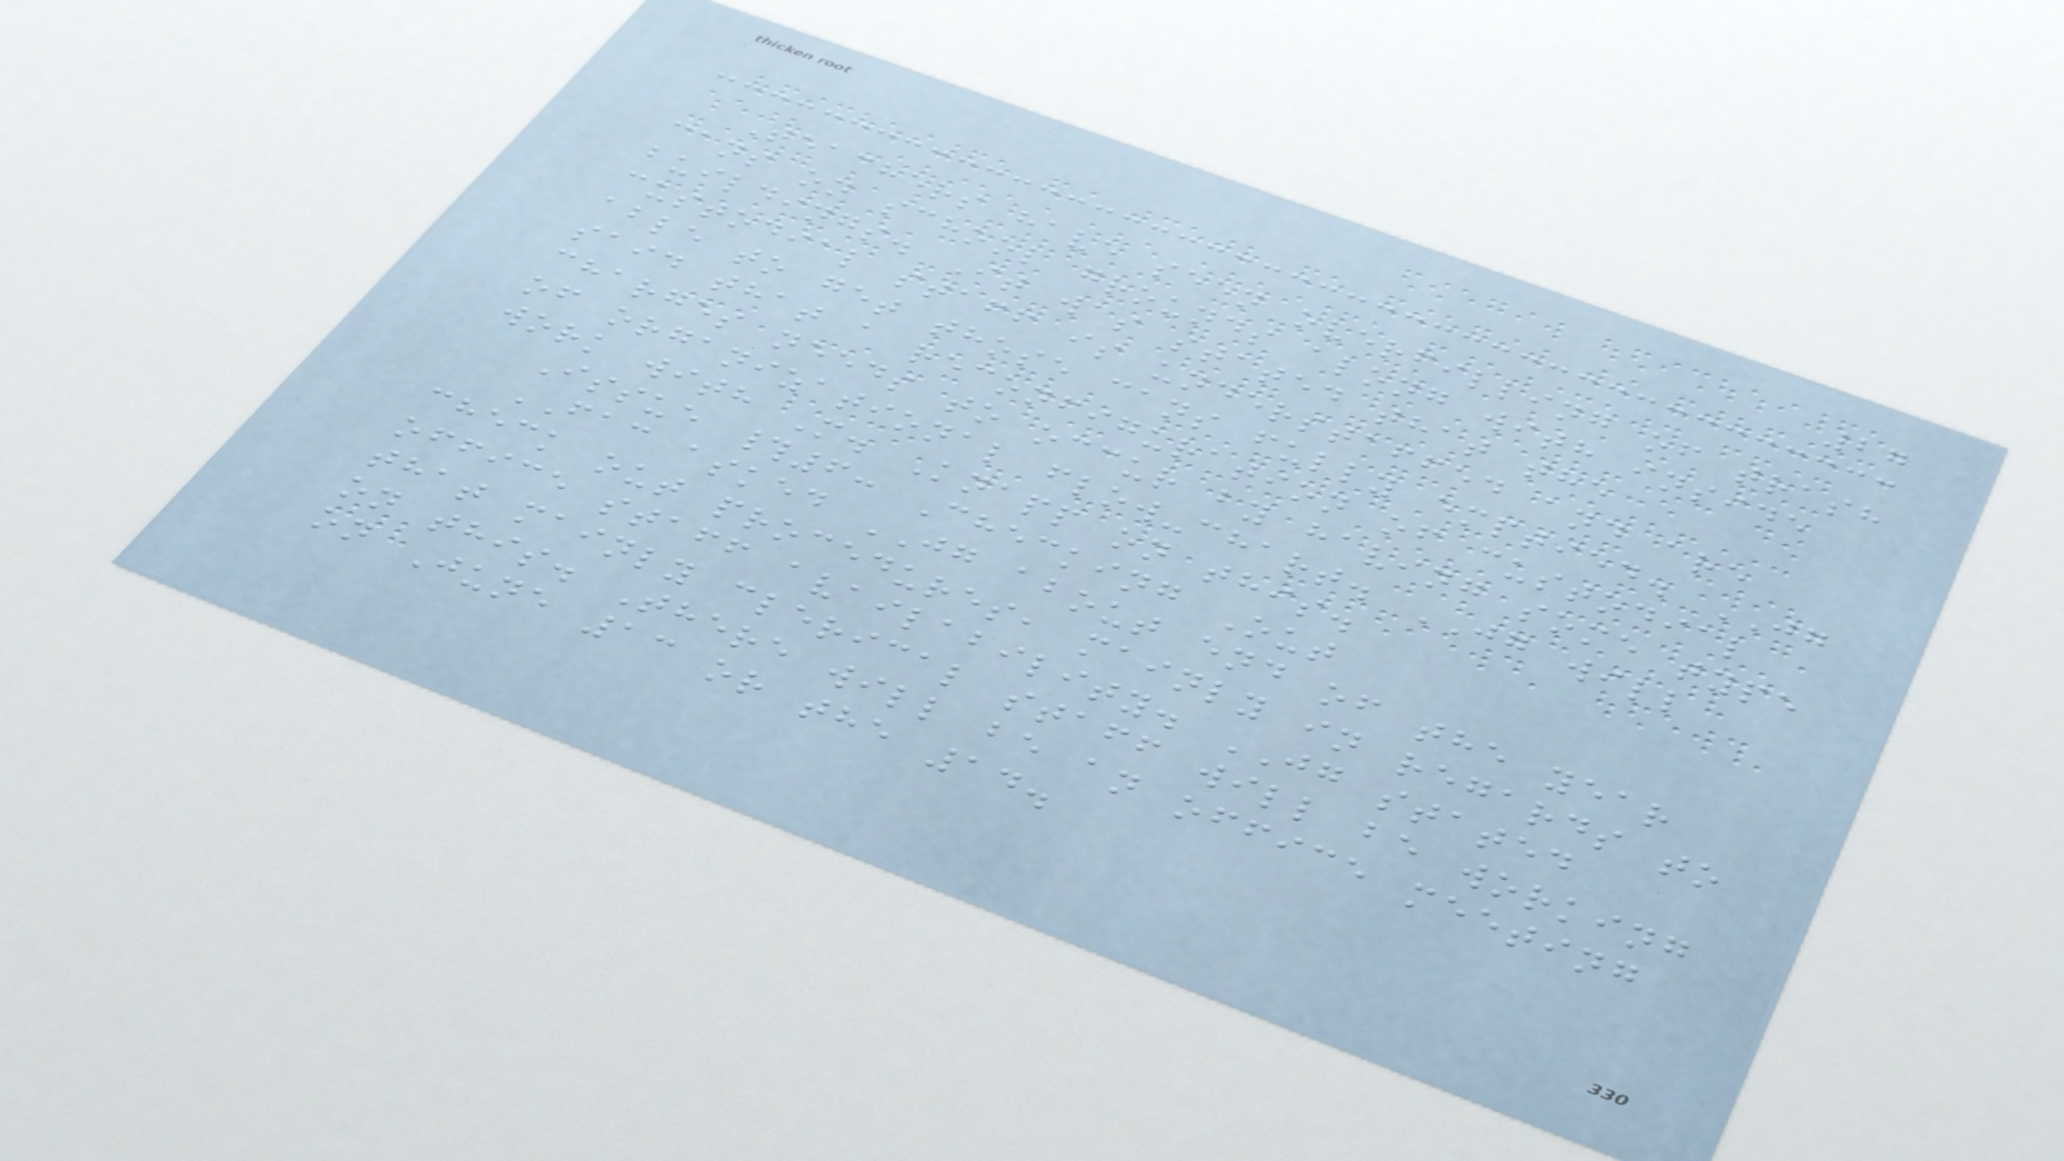27
Teachers have seen overfilling of trash
cans on school grounds along with inside
buildings. It was stated that the
custodial staff is understaffed and are
able to get those cans fully emptied. JG
said that a reconfiguration of custodial
charges needs to occur by having some type
of organizational flow-chart. JG will
work with M. Knapp on this.
Issue #6: Checking Out
FAC asked JG about end of the year
check out procedures, mainly in regards to
office staff availability. JG stated
that mainly clerical staff will be working
on this. There will be an office meeting
on June 13 or the 14.
